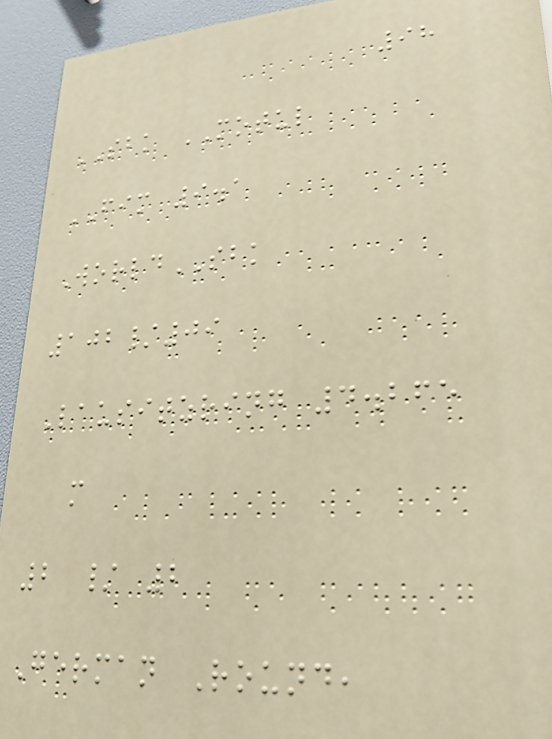98
SBK MOTUL
FIM 9.1
WorldSBK
102/09
Lausitzring 4.265
m
2 / 2
German Round,
